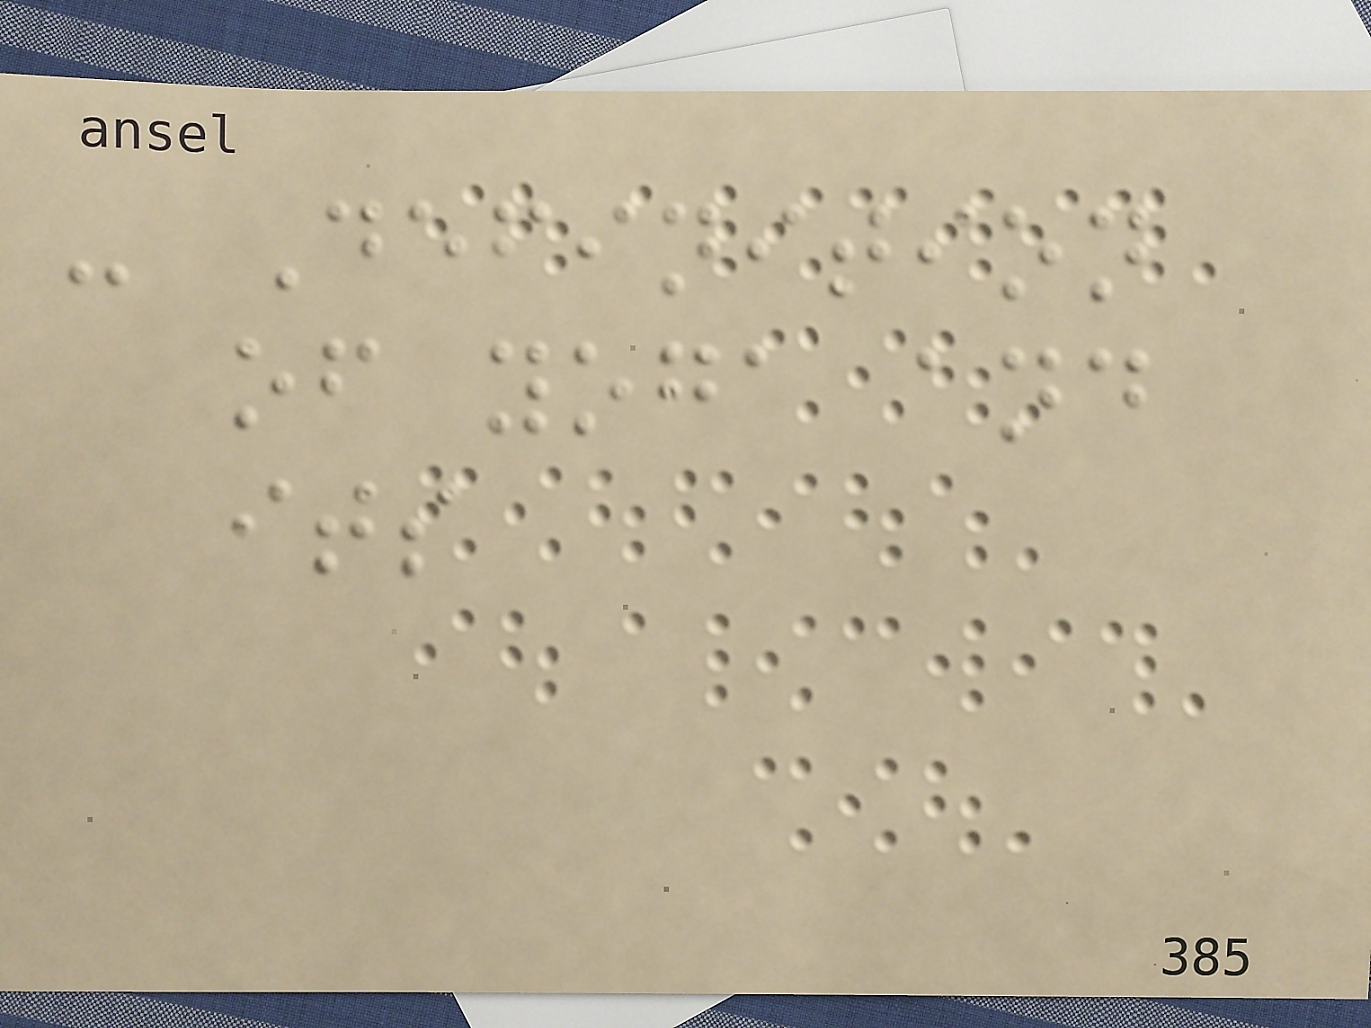- Definition
of yoga and
its
